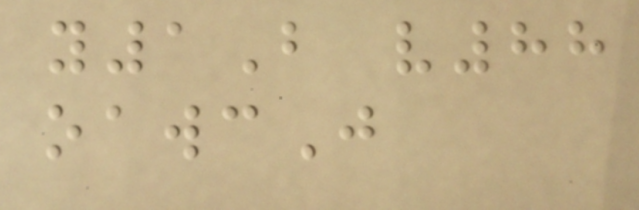y1B v88
oawcJ
